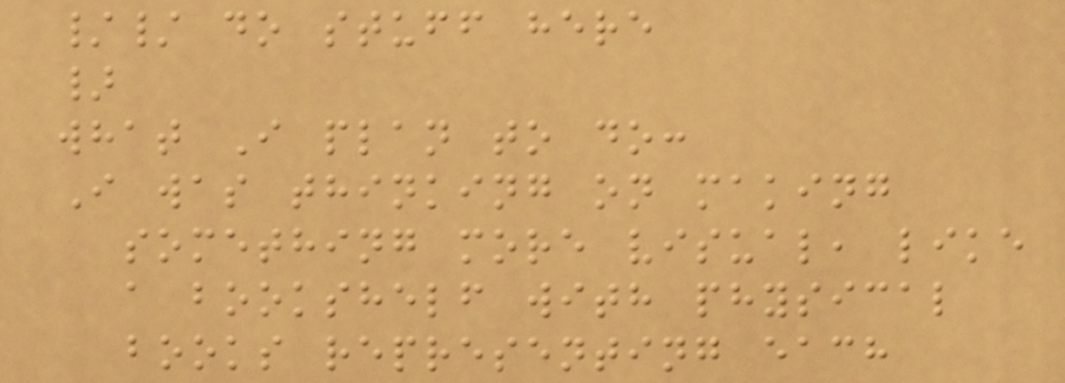// do stuff here
}
what I plan to do:
I was thinking on making
something more visual, like
a bookshelf with physical
books representing each
